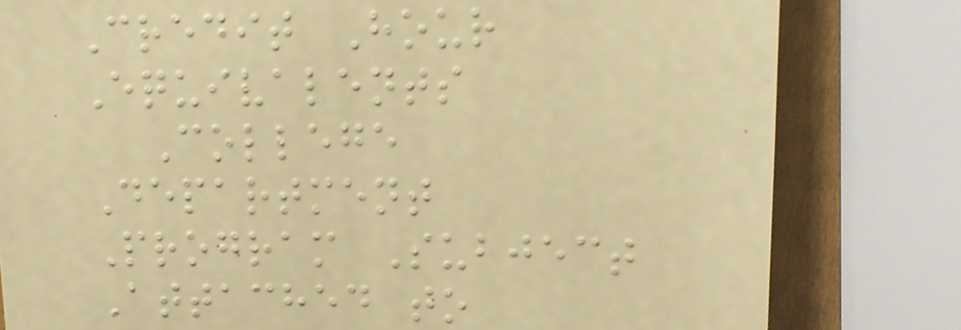Credit Hour
Equivalents
College
Department
Program Subject
Attached to
